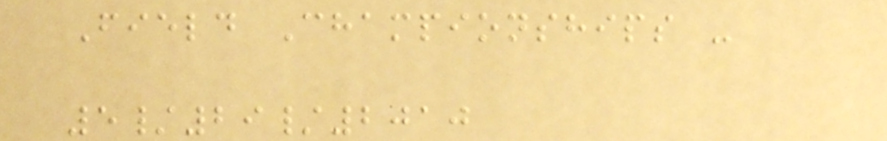Field Championships -
5/29/2010
